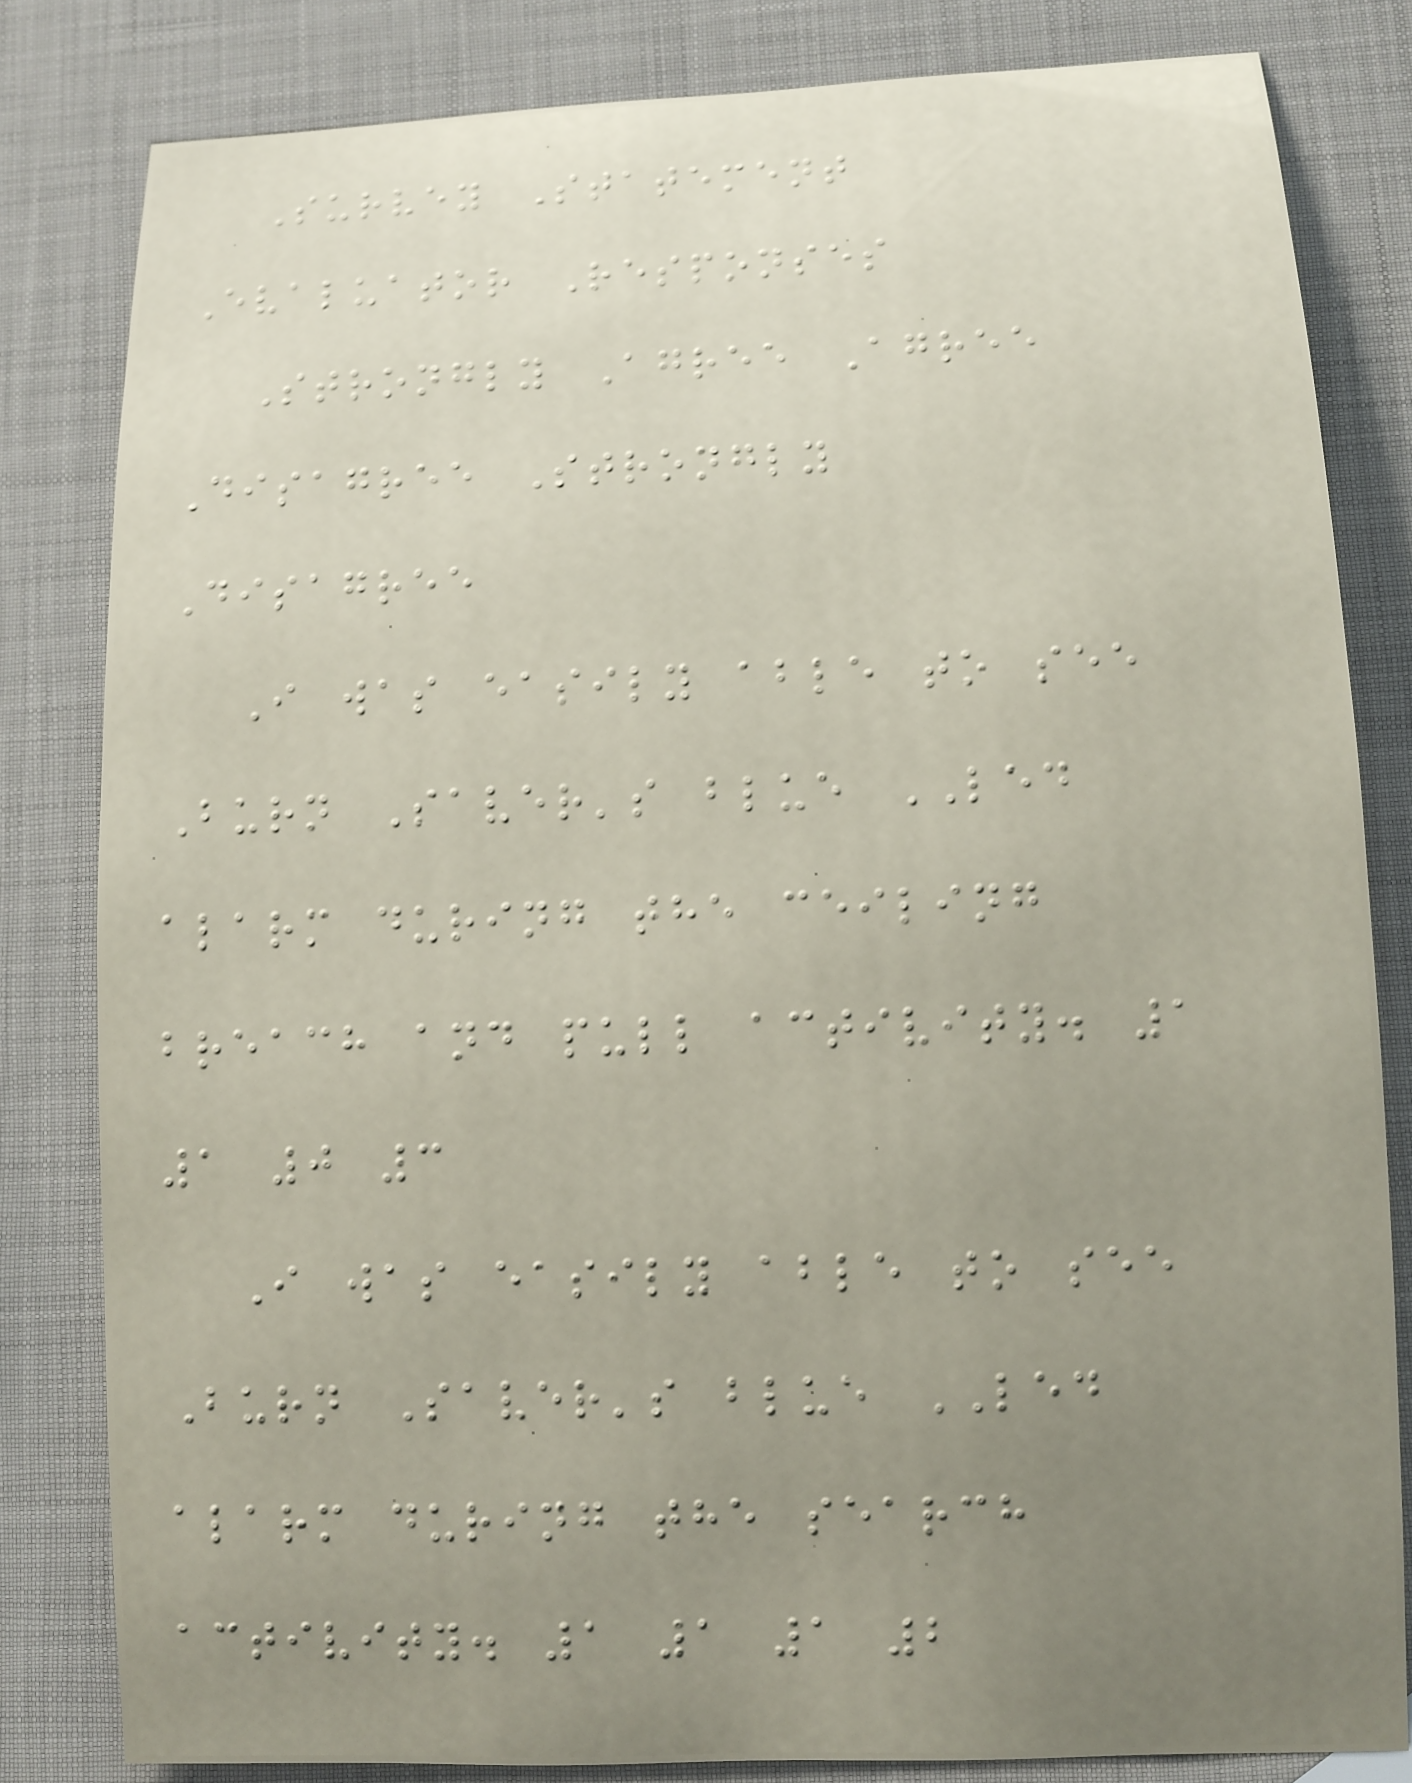Survey Statement
Evaluator Responses
Strongly Agree Agree
Disagree Strongly
Disagree
I was easily able to see
Burn Saver's blue LED
alarm during the ceiling
breach and pull activity. 1
1 0 3
I was easily able to see
Burn Saver's blue LED
alarm during the search
activity. 1 1 1 2
